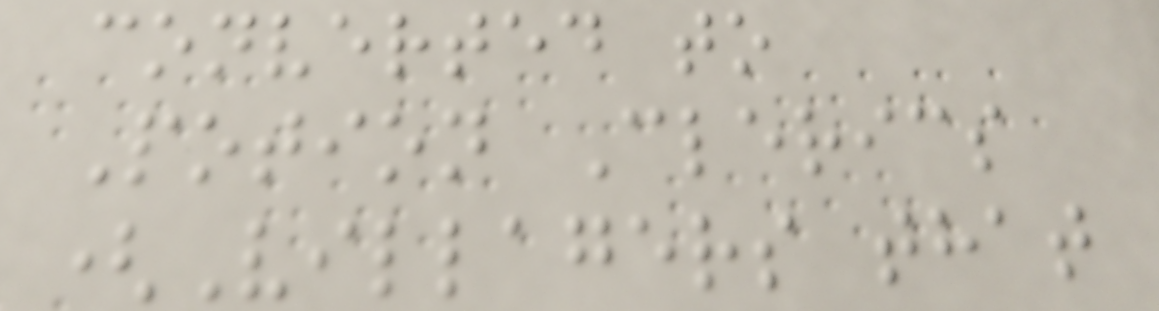converted to
Potion Clerics
(Villagers that
